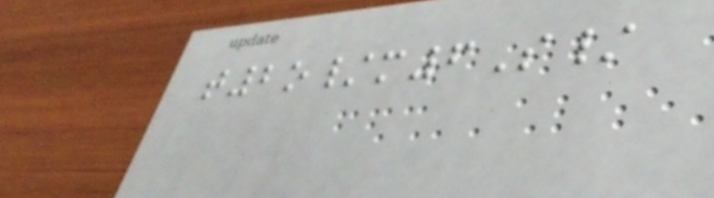t2o/m6S/
